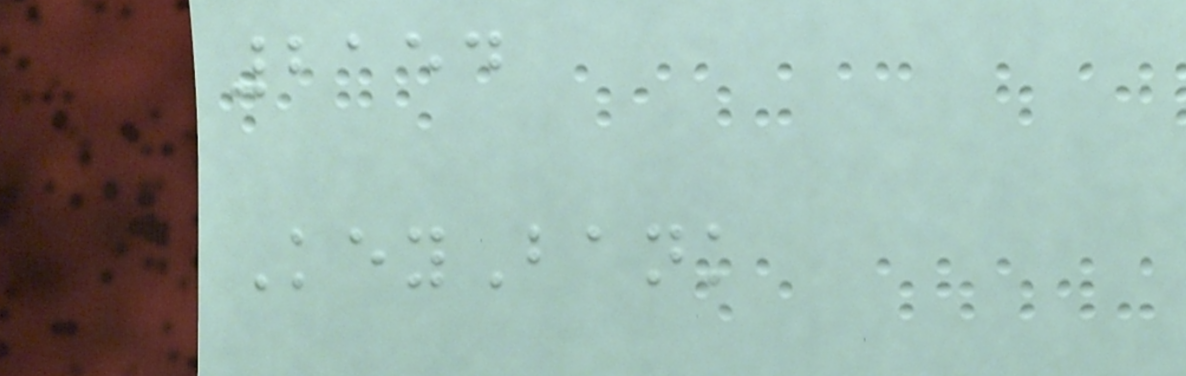2154
KeyBank
